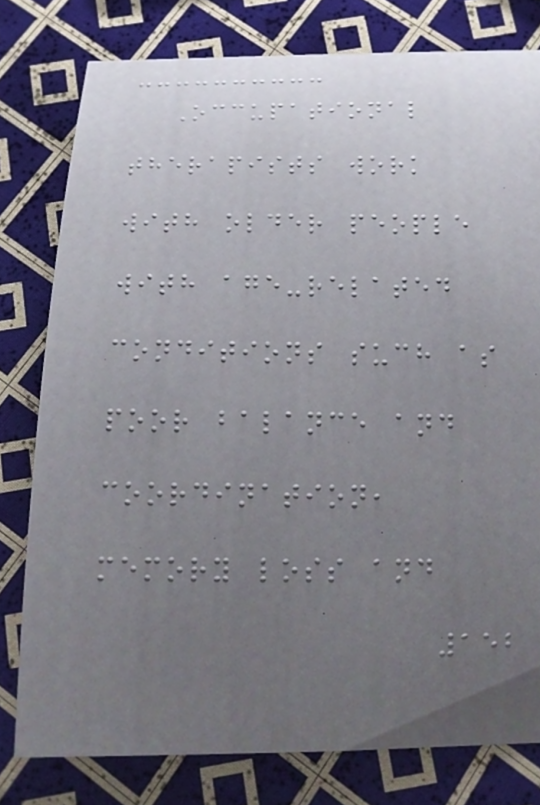Occupational
therapists work
with older people
with age-related
conditions such as
poor balance and
coordination,
memory loss and
152
